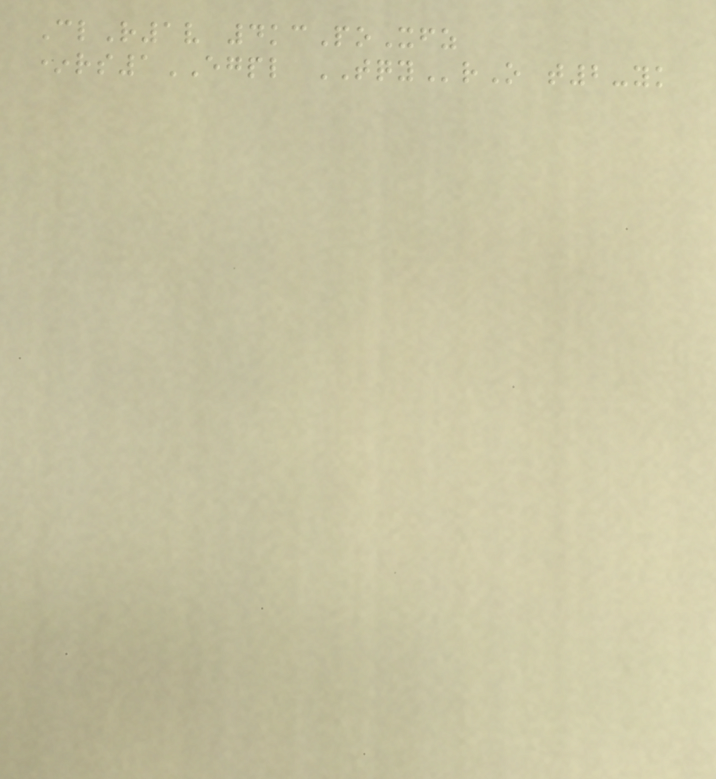ClR1v 4kcPoXfz
*rs1EGPL TQYrO t2-yk
